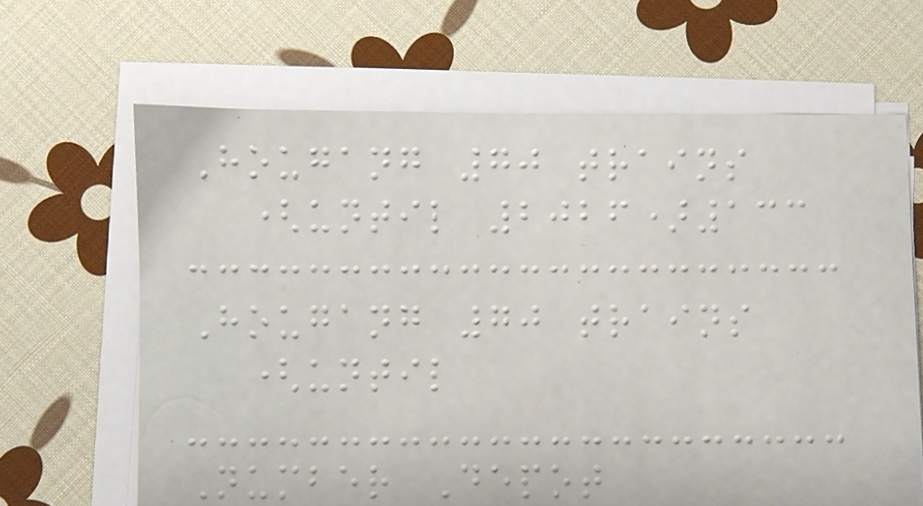Hougang 70 trains
(until 2026)133
Hougang 70 trains
(until
Number Depot
